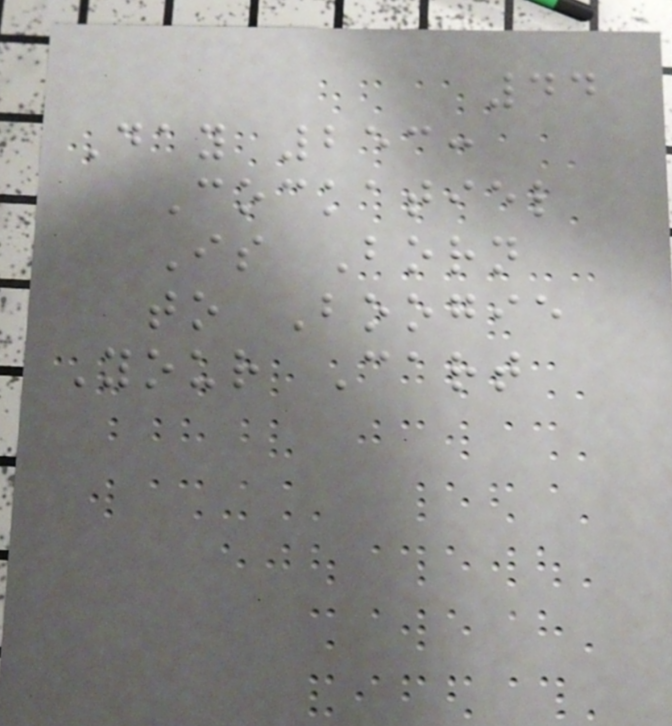44
Day 253:
Cockatiel
Is Born
to Boogie
Your Cart
